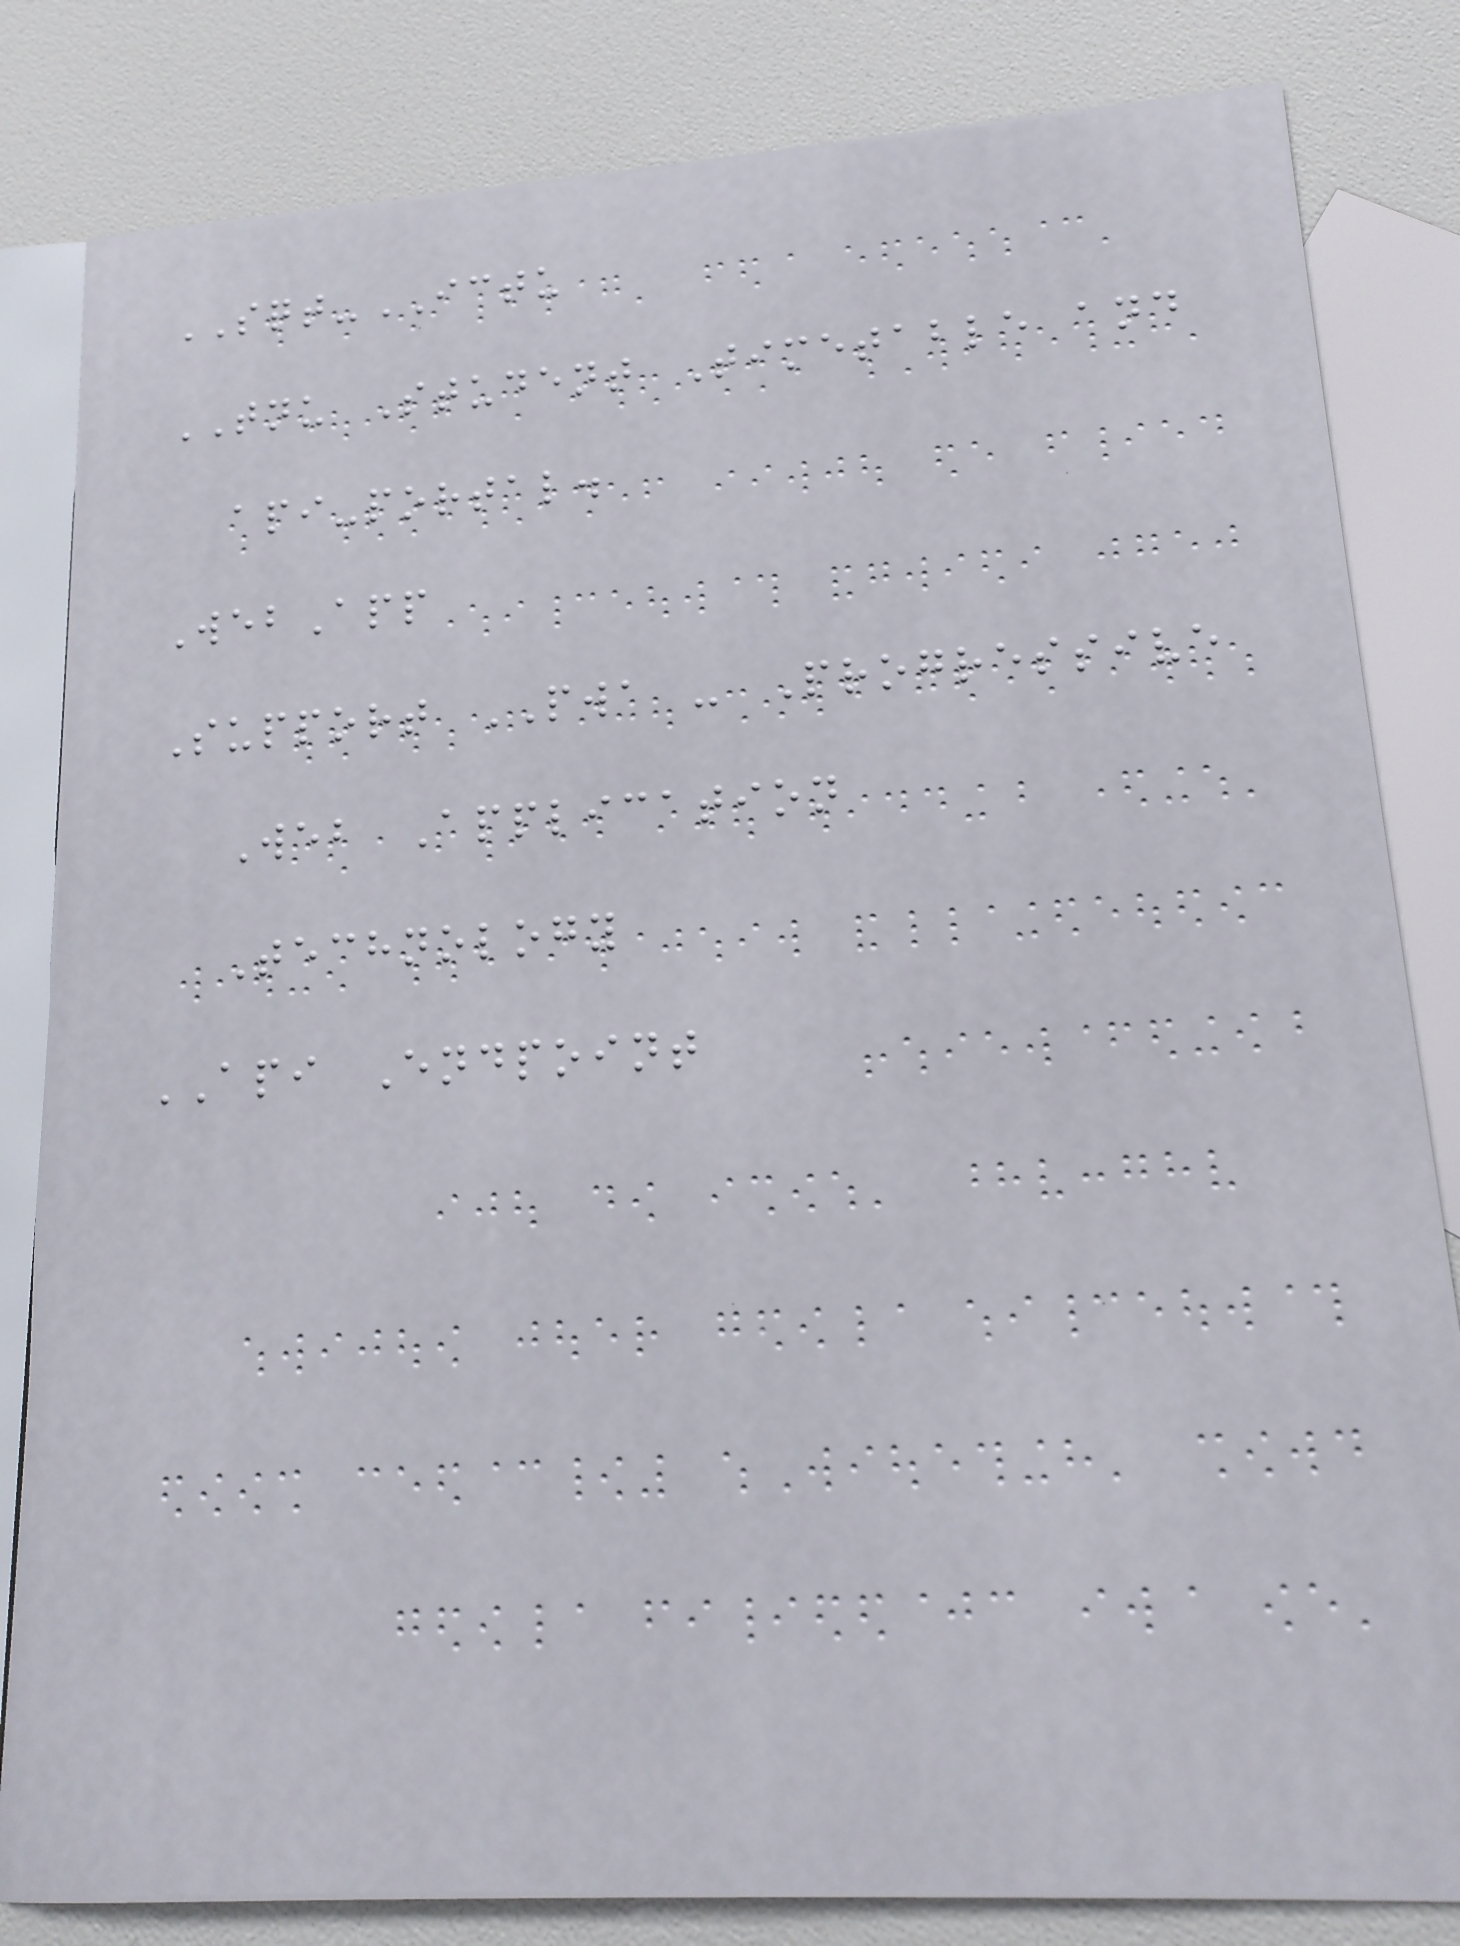SQT-ICTU
TNU Student Timetable and
api-portal.
WebApp
Support PWA - Progressive
Web Application
Technology
API Endpoint
